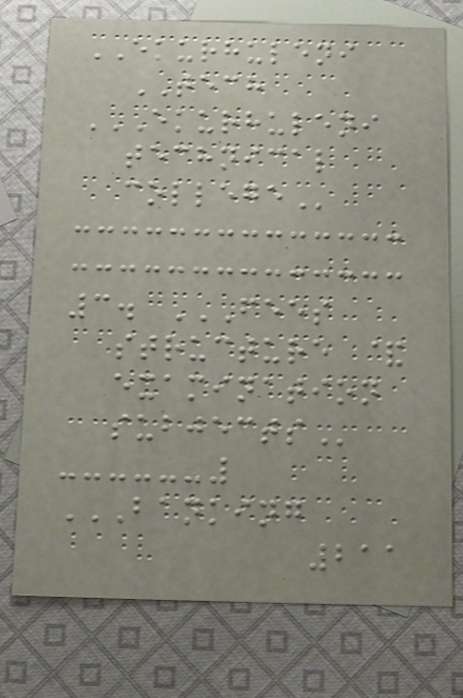EKURHULENI
TECH
EKURHULENI
TECHNICAL
COLLEGE
3. FEES
STRUCTURE &
EXAMINATION
SUBJECTS
BANKING
211
